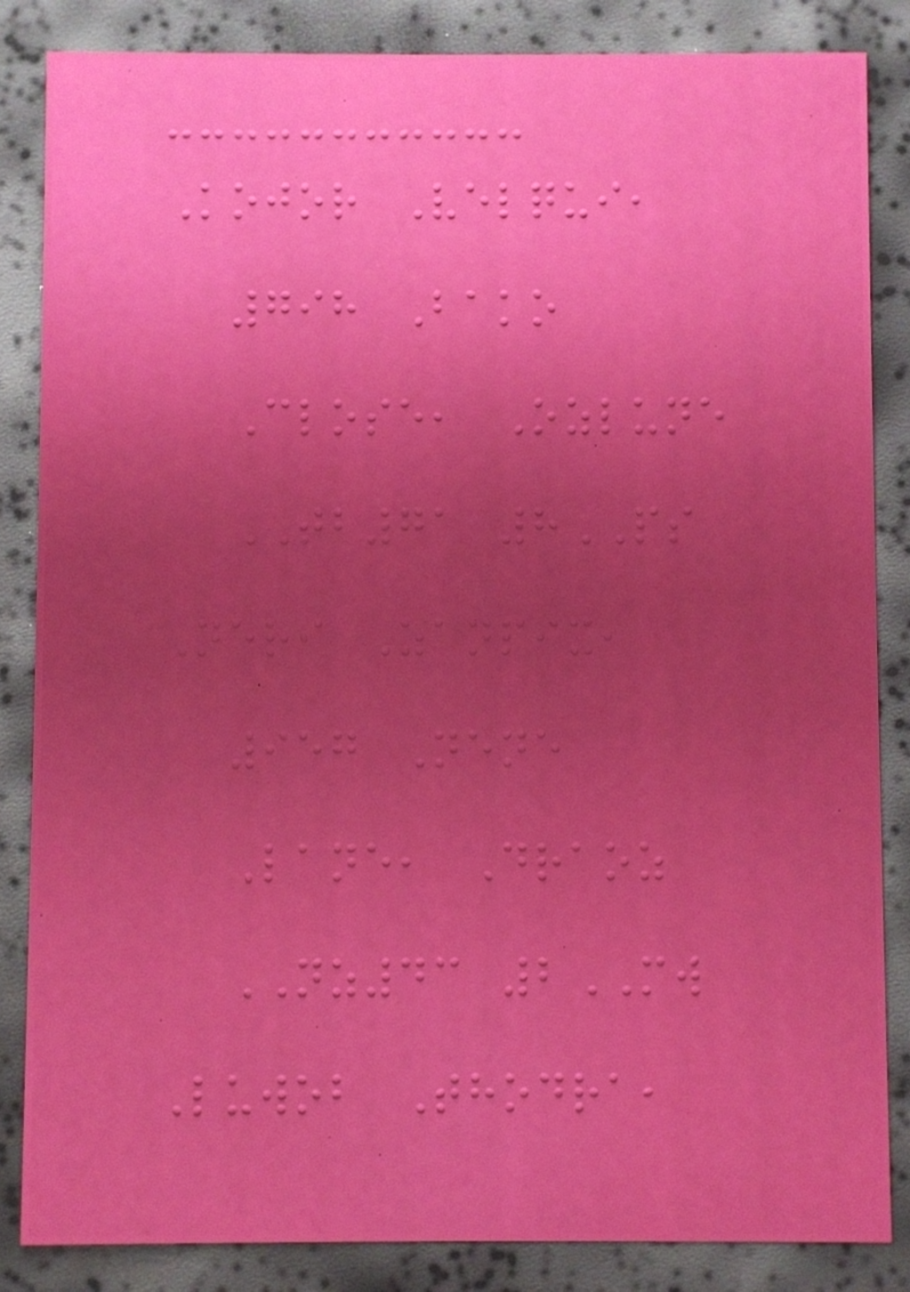Kojor Velqui,
798 Bako
Close, Ozlune
TB71 8PS
Neri Zanpix,
957 Nene
Lane, Draoz
NZ43 2MW
Luwob Thodra,
